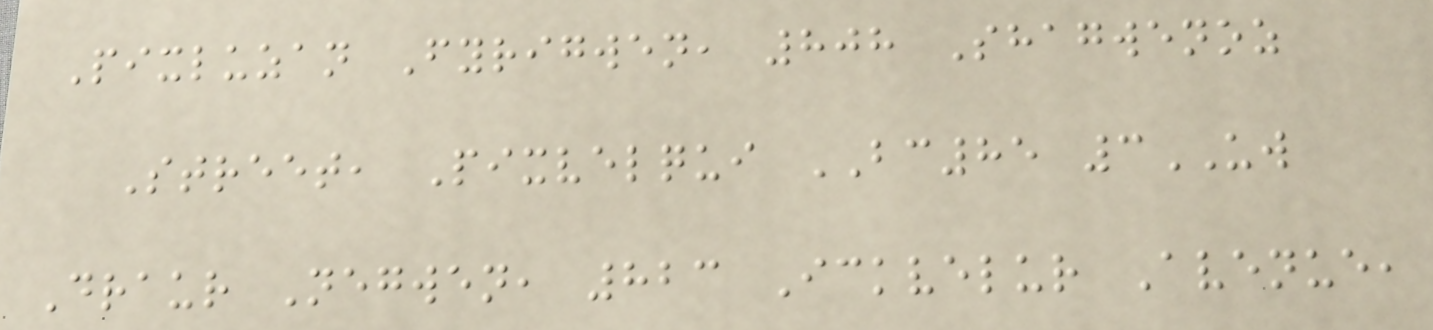Pixluzan Fyrigwen, 808 Shagwenoz
Street, Pixvelqui BC85 3UW
Draur Negwen, 823 Ickvelur Avenue,
